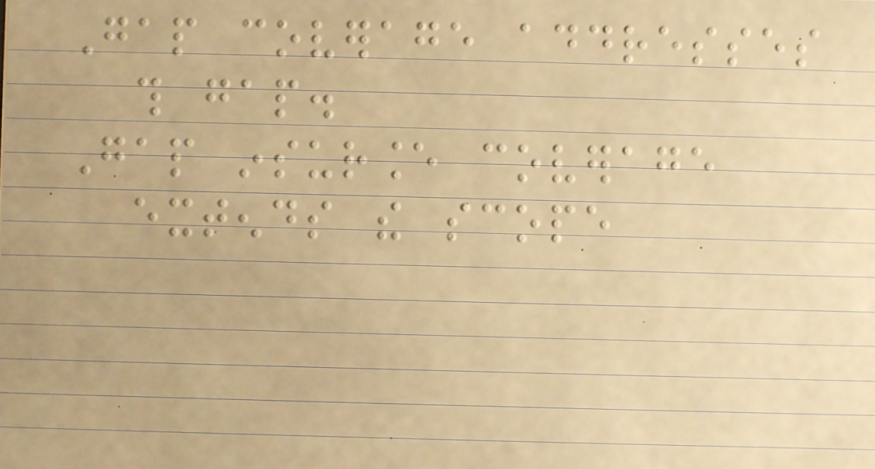Gap coverage addresses
this gap.
Gap insurance coverage
extends the scope
